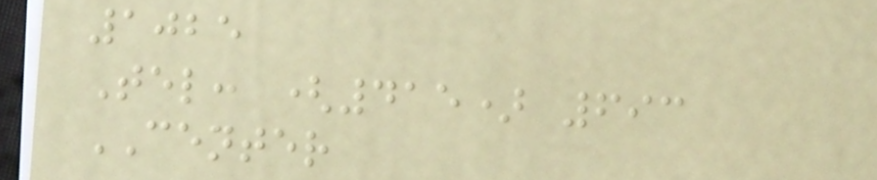1025
Tel: (415) 693
CENTER
